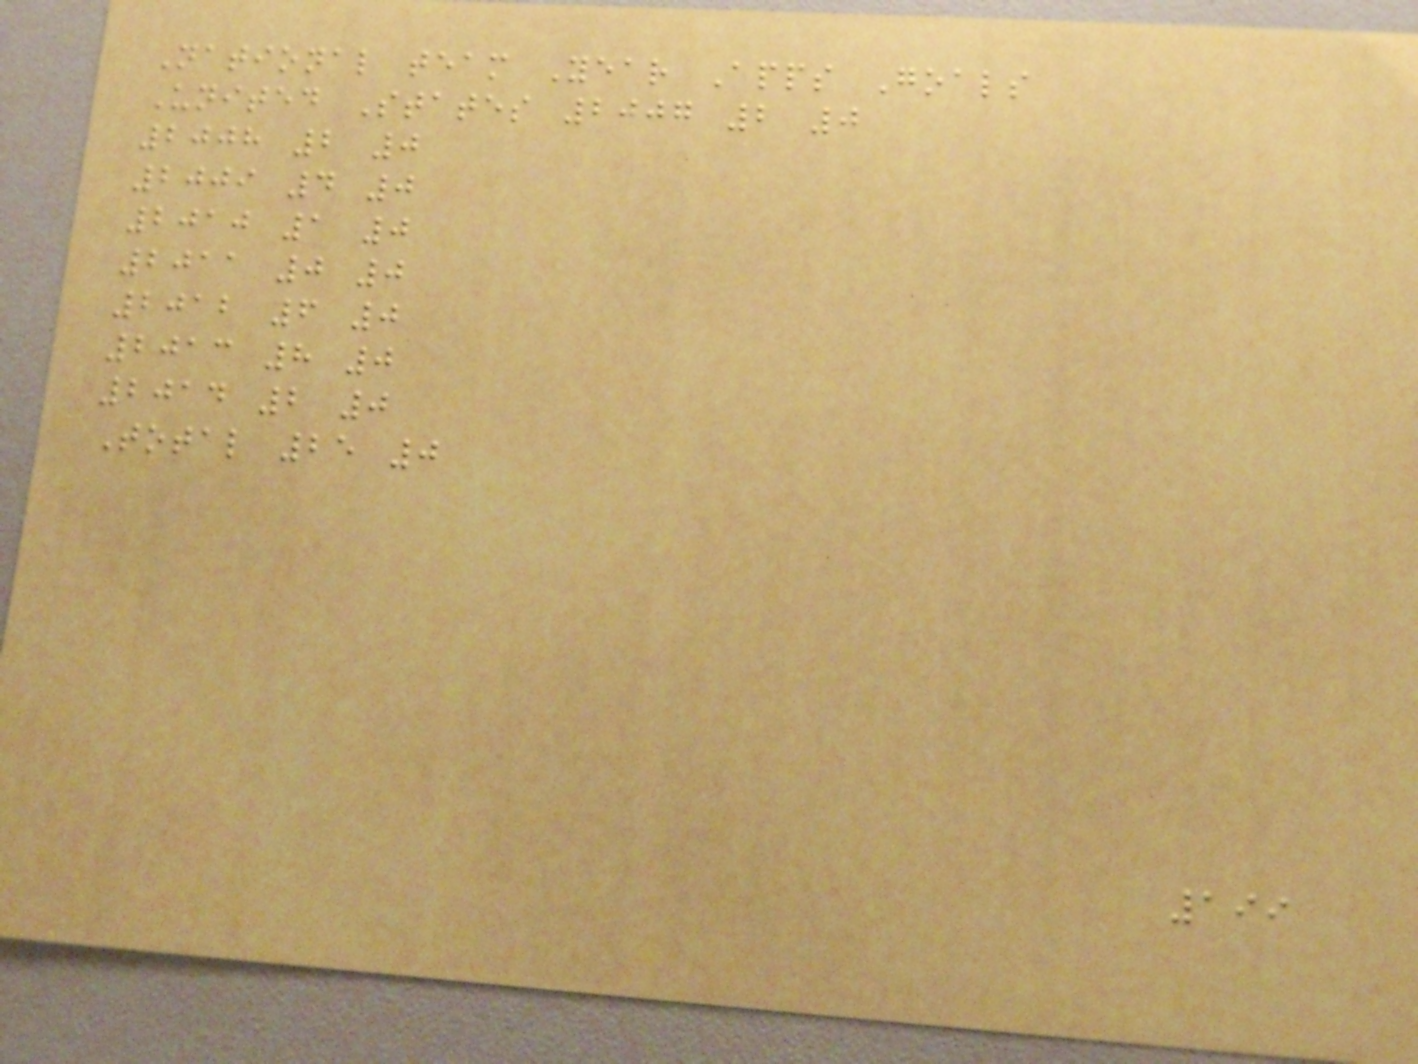National team Year Apps Goals
United States 2007 2 0
2008 2 0
2009 4 0
2010 1 0
2011 0 0
2012 6 0
2013 8 0
2014 2 0
Total 25 0
199
